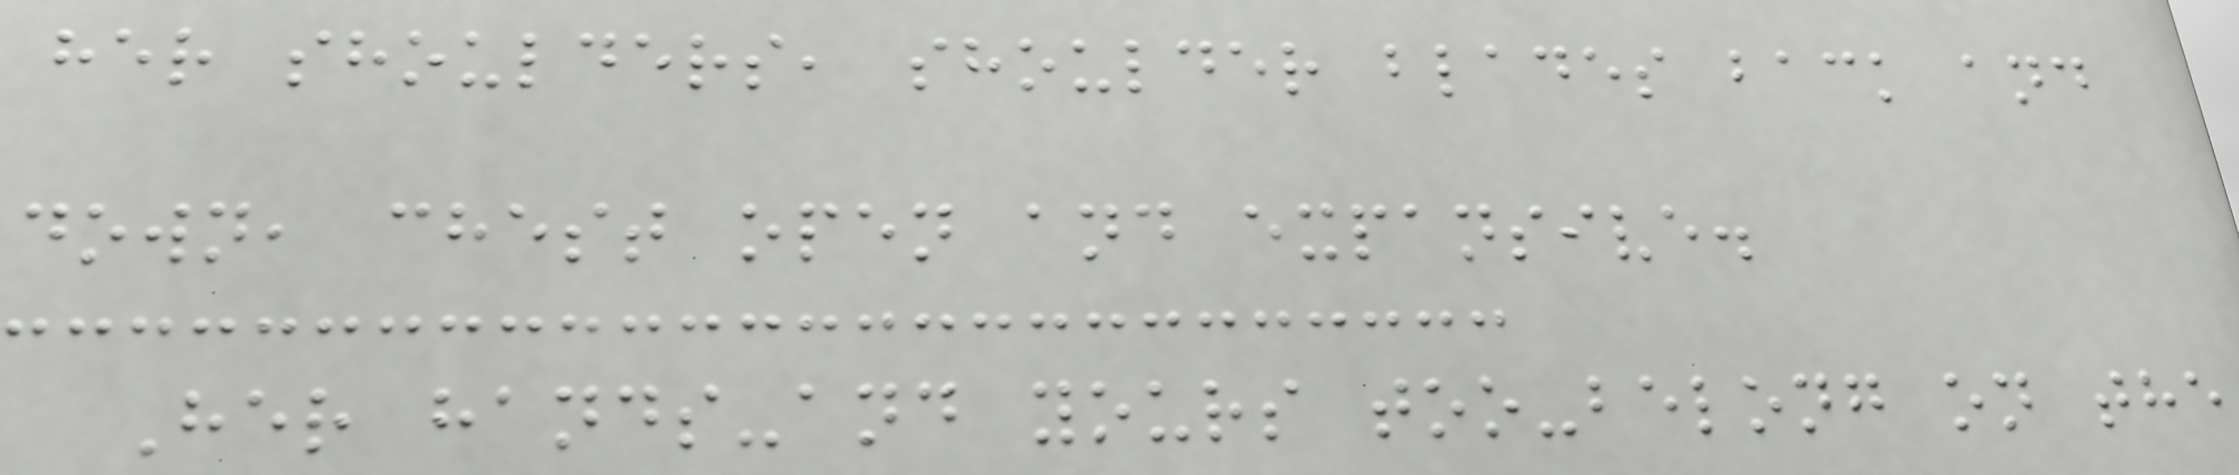her shoulders, shoulder blades back and
down, chest open and expansive.
Her hands-and yours too-belong on the
